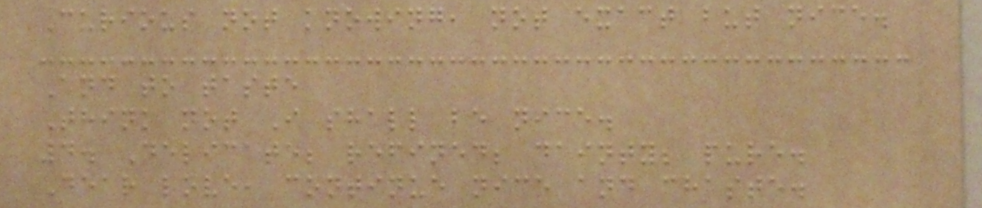Curious not knowing, not exact but nice.
And to taste
Think not I shall be nice.
4. Delicate; refined; dainty; pure.
Dear love, continue nice and chaste.
